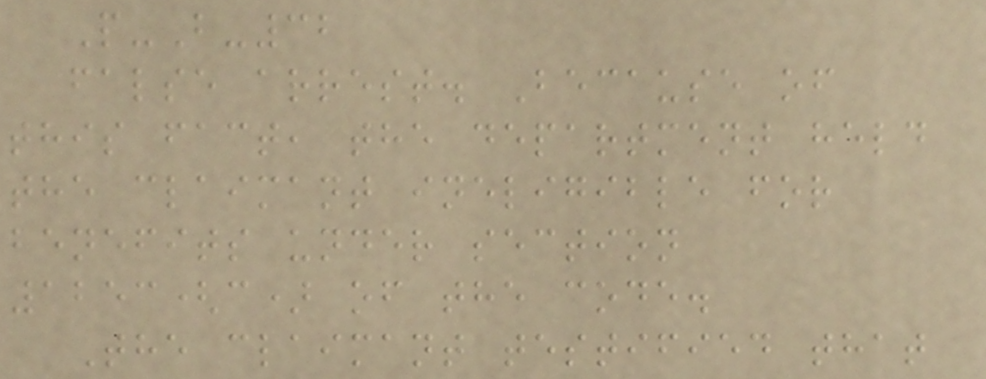P-B-32
false arrest. Because of
this fact, the department held
the claimant ineligible for
benefits under section
1253(c) of the code.
The claimant testified that
